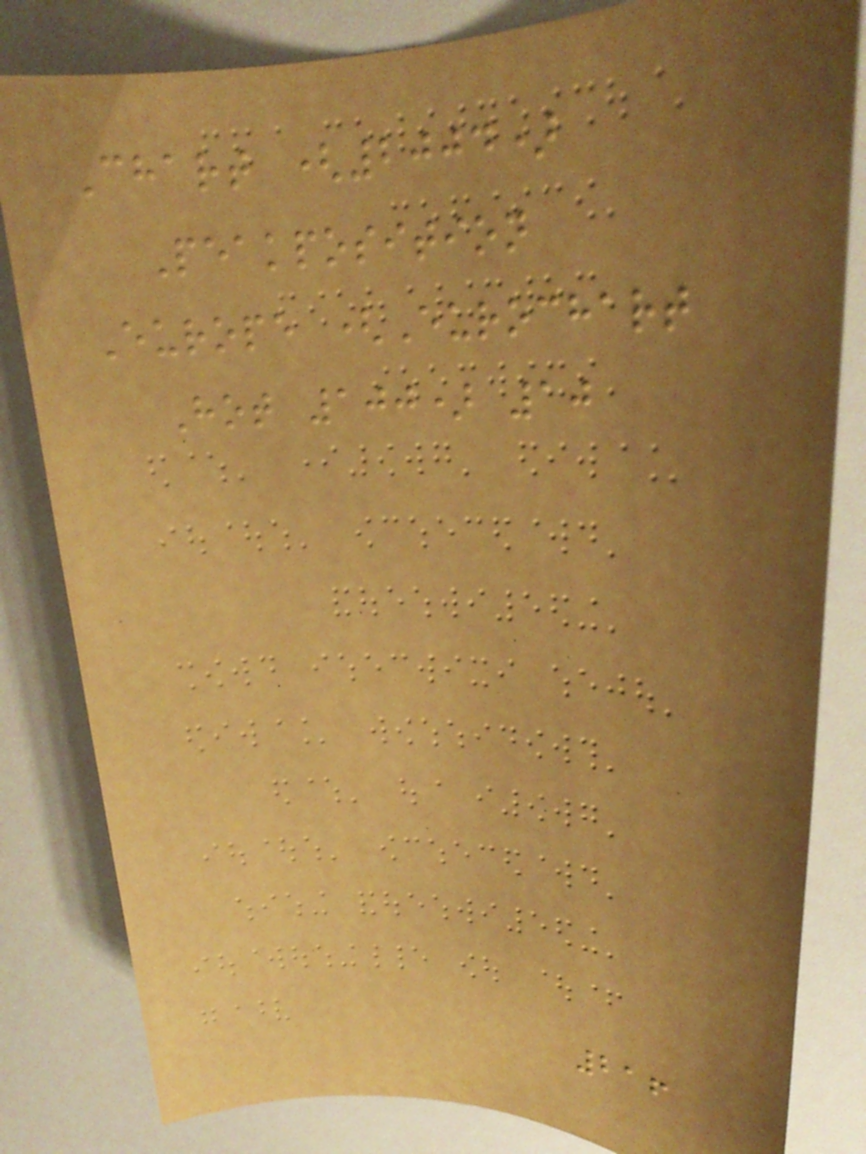Chart (2004)
Peakposition
Europe (Eurochart
Hot 100) 10
216
